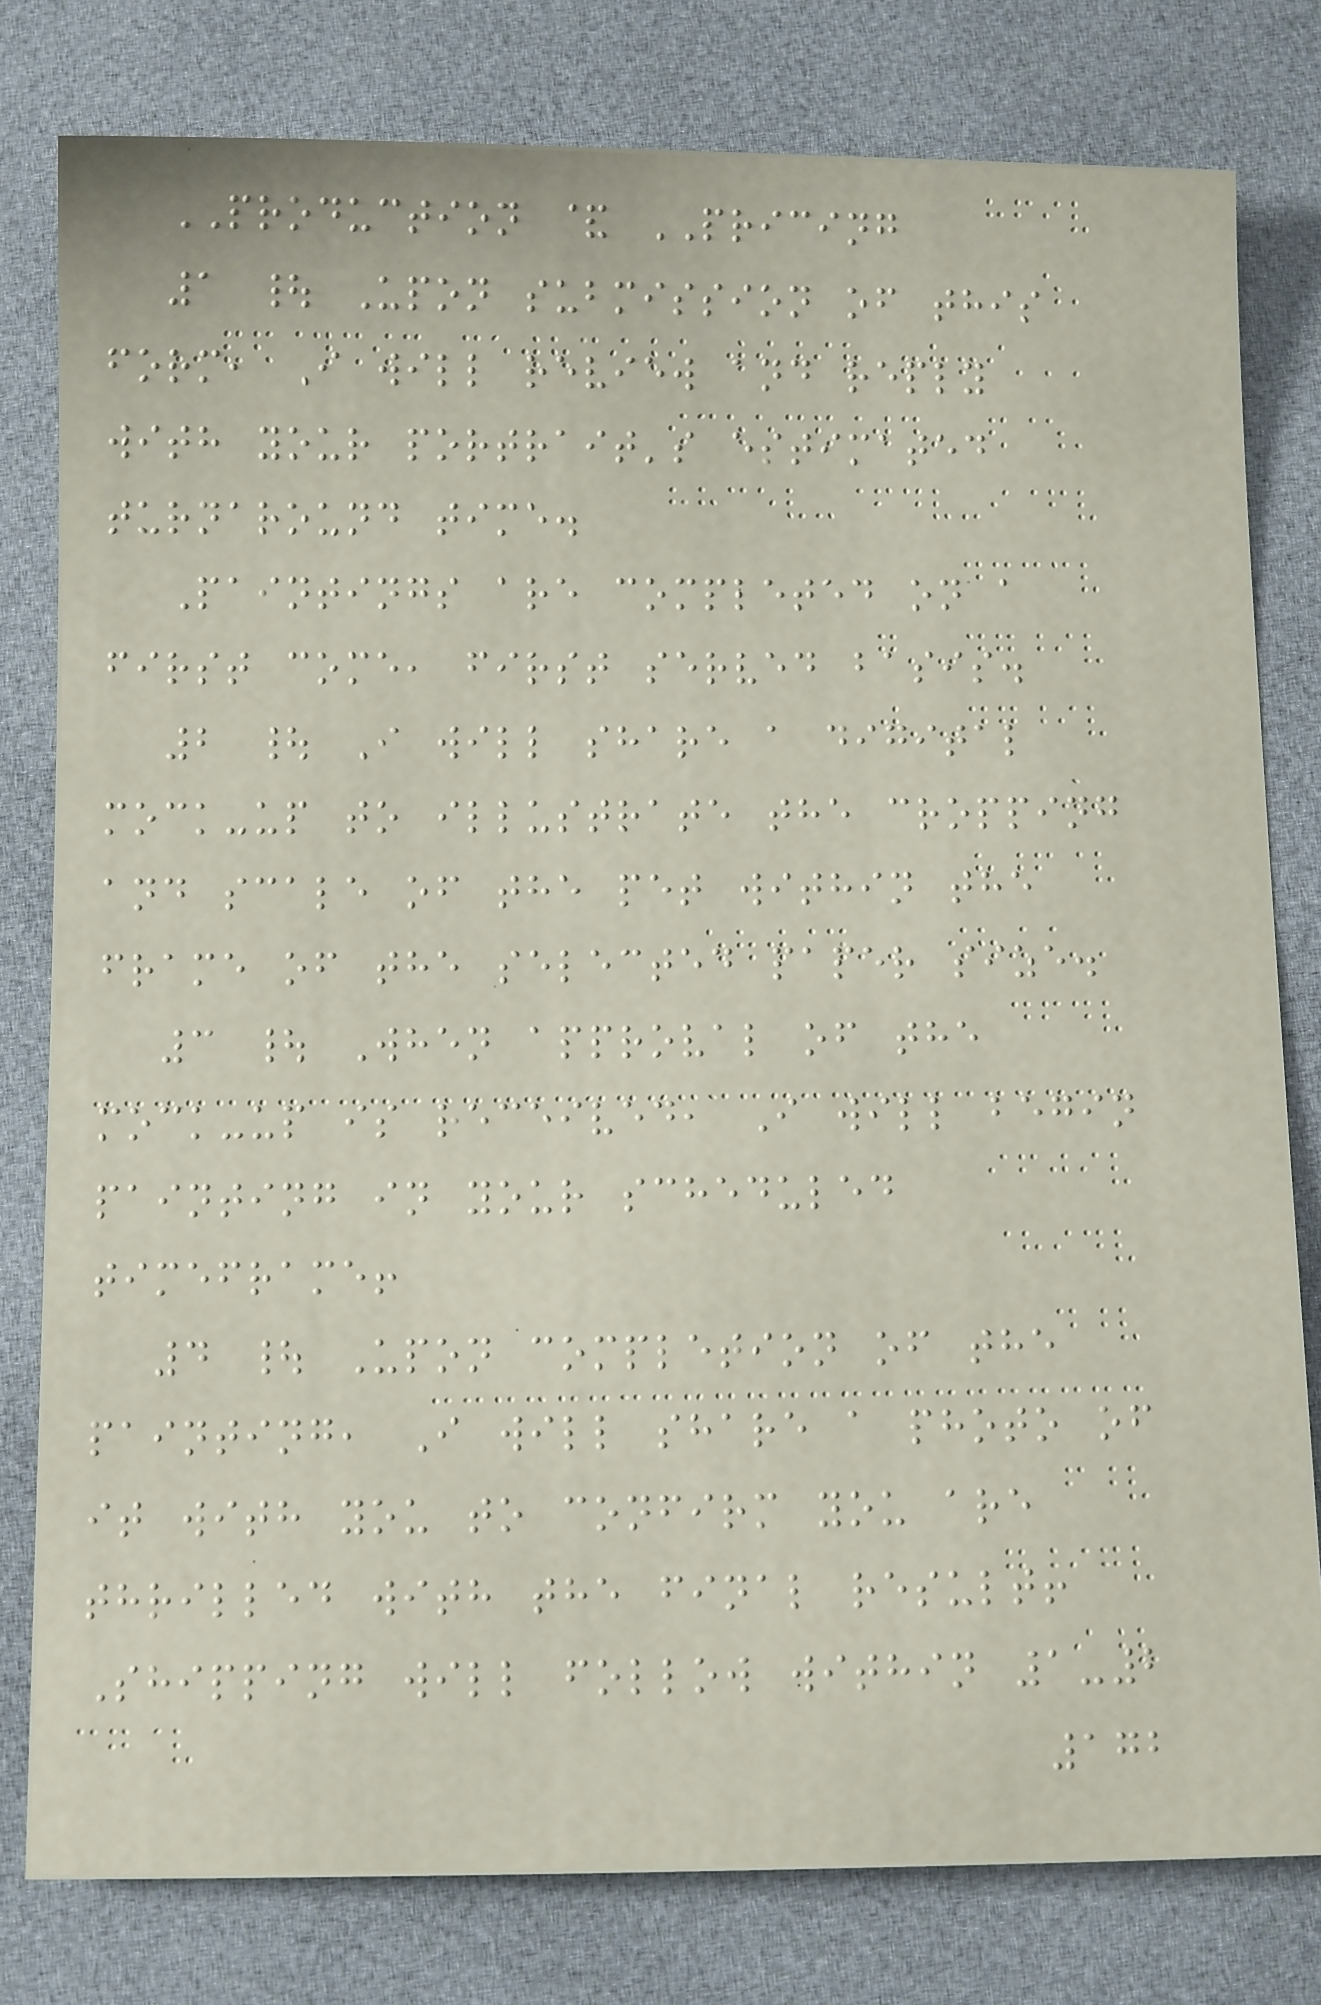PRODUCTION & PRICING
1 | Upon submission of this
form, I will review and reply
with your portrait's estimated
turnaround time.
Paintings are completed on a
first come, first served basis.
2 | I will share a digital
mock-up to illustrate the cropping
and scale of the pet within the
frame of the selected paper size.
3 | When approval of the
mock-up is received, I will begin
painting in your scheduled
timeframe!
4 | Upon completion of the
painting, I will share a photo of
it with you to confirm you are
thrilled with the final result!
Shipping will follow within 1-2
172
